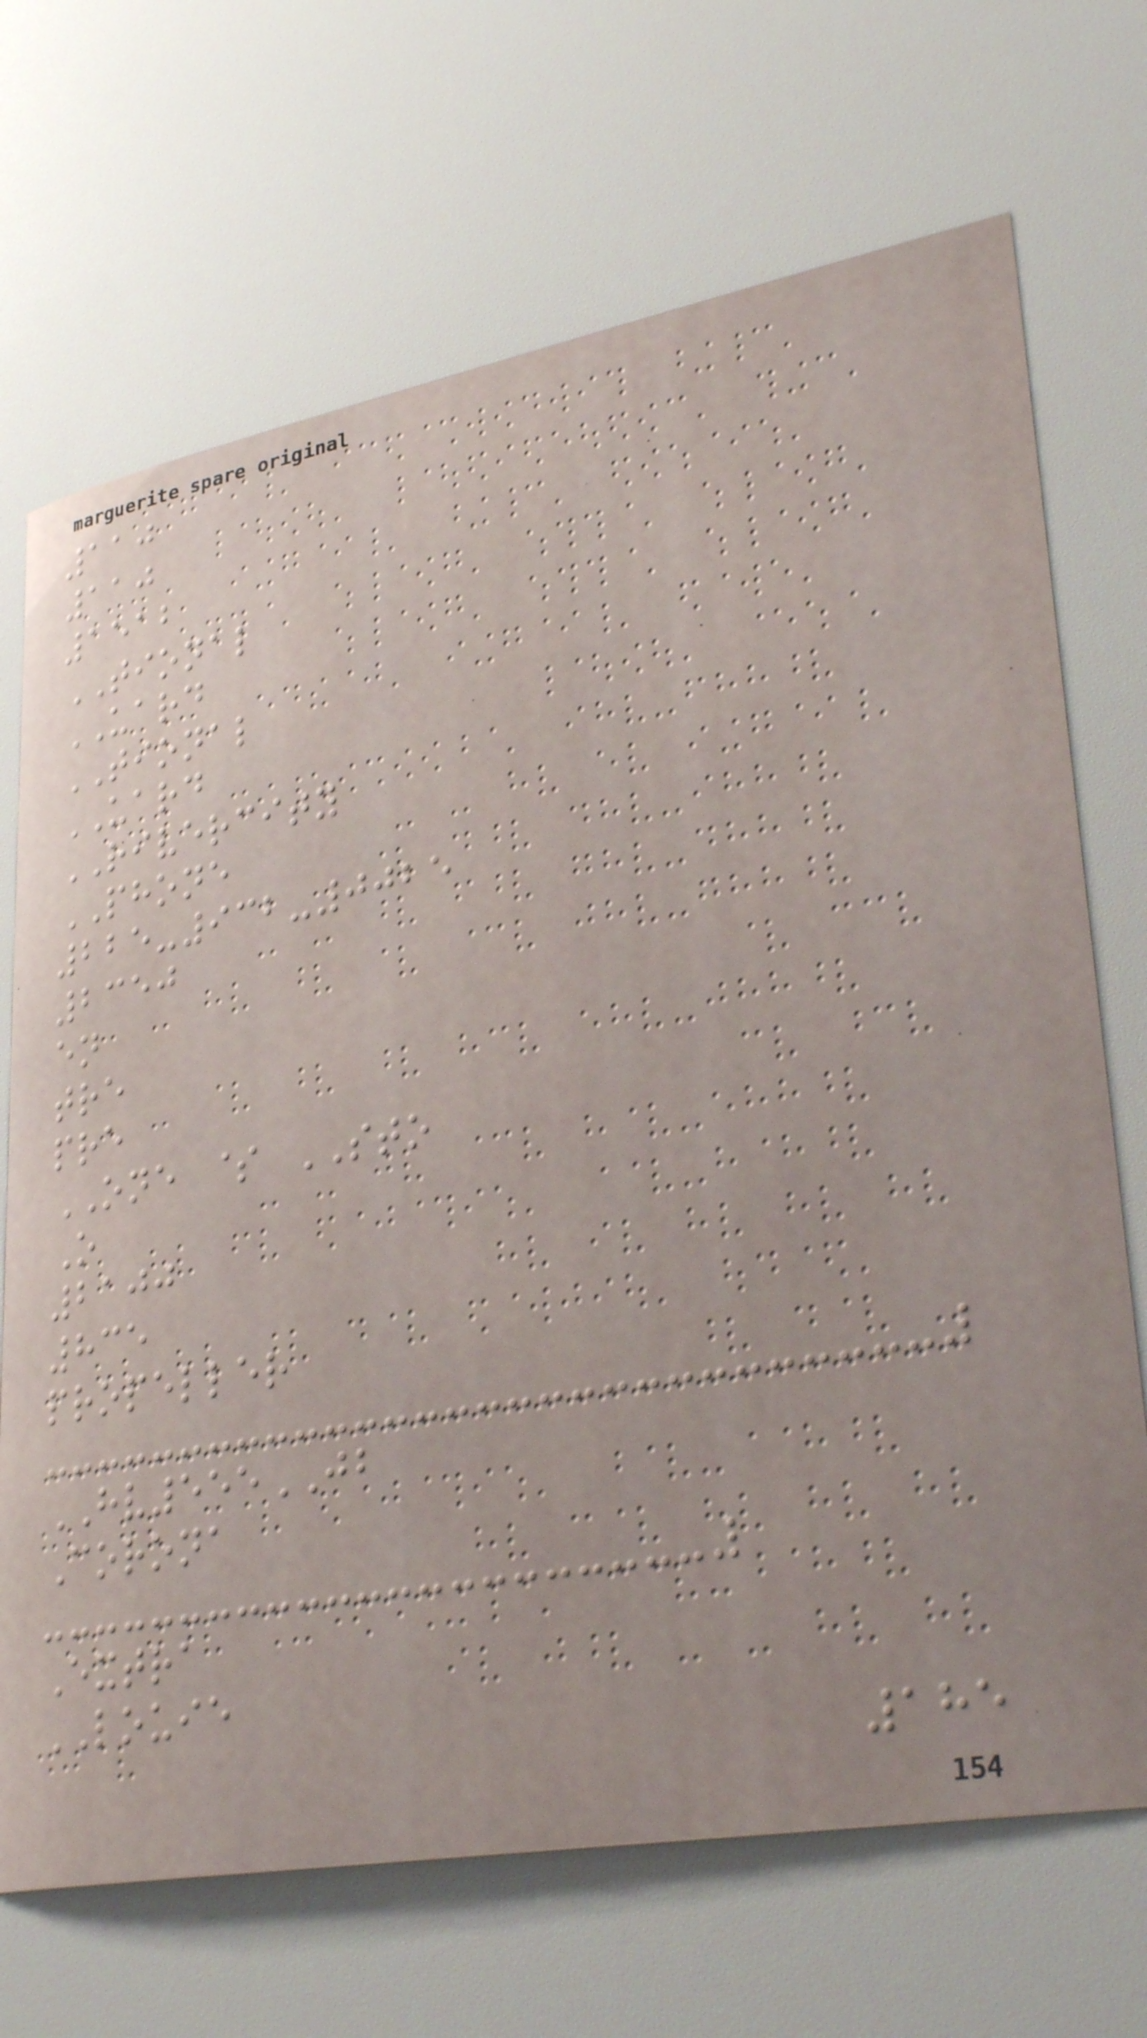110
110
1512
TIONAL
UARD
TIONAL
UARD
RIVERCITY
PHONE
225-932-0025
2350
en
tre
pre
ONE $ STO
O
2100
835
propeller
HV555JB
Corona
Extra
LOUIE
185
